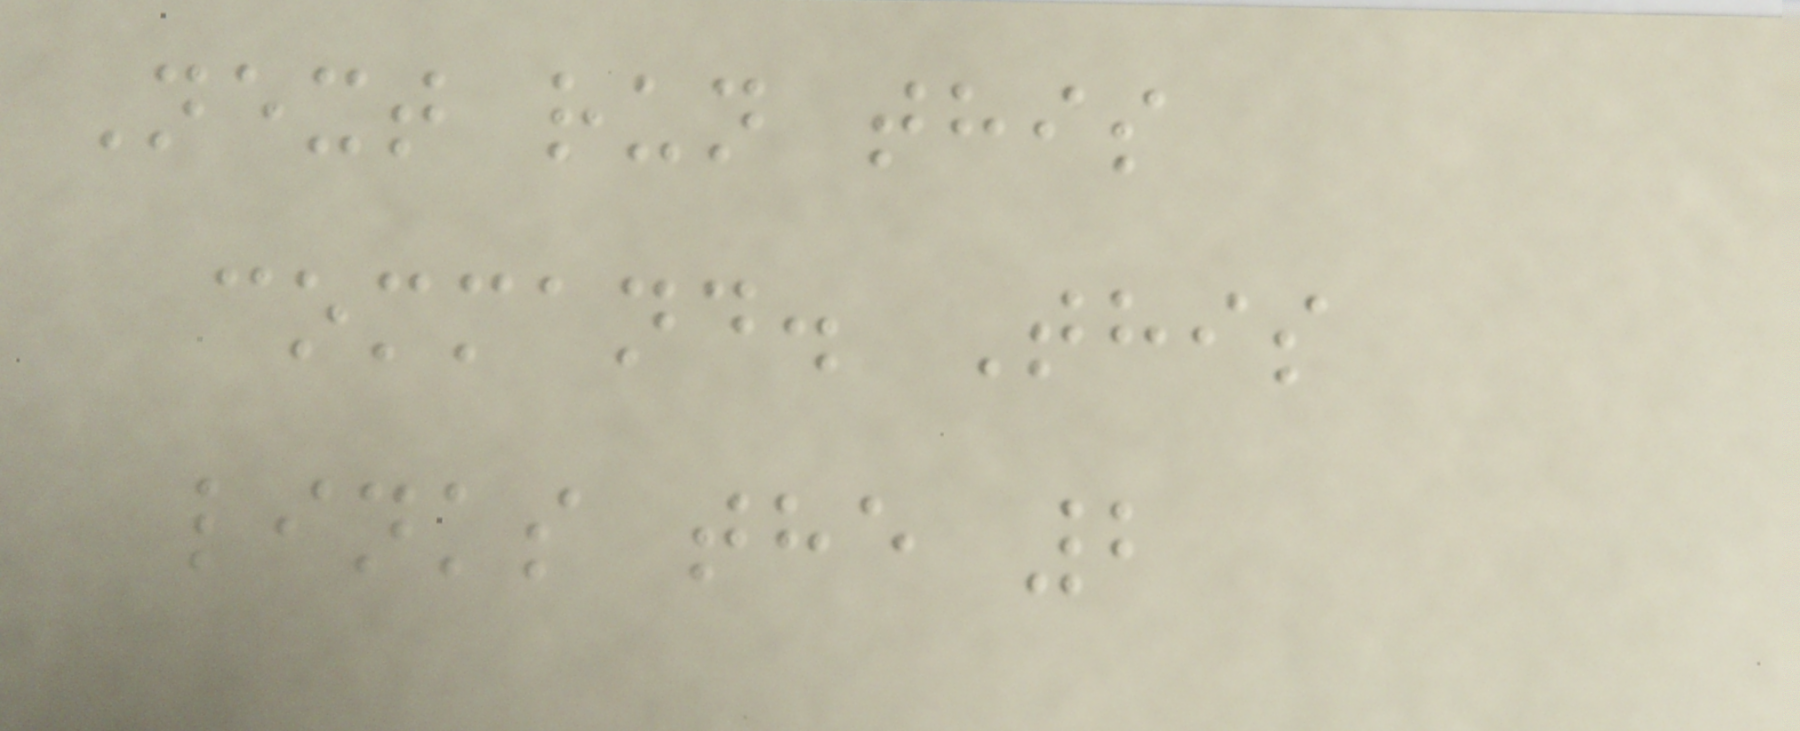Next run this
command. This
links the 2
